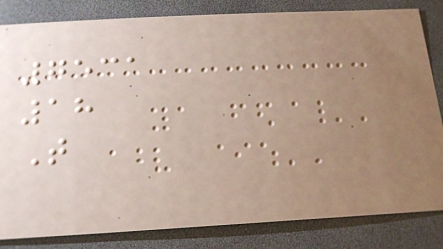7531
18
T
